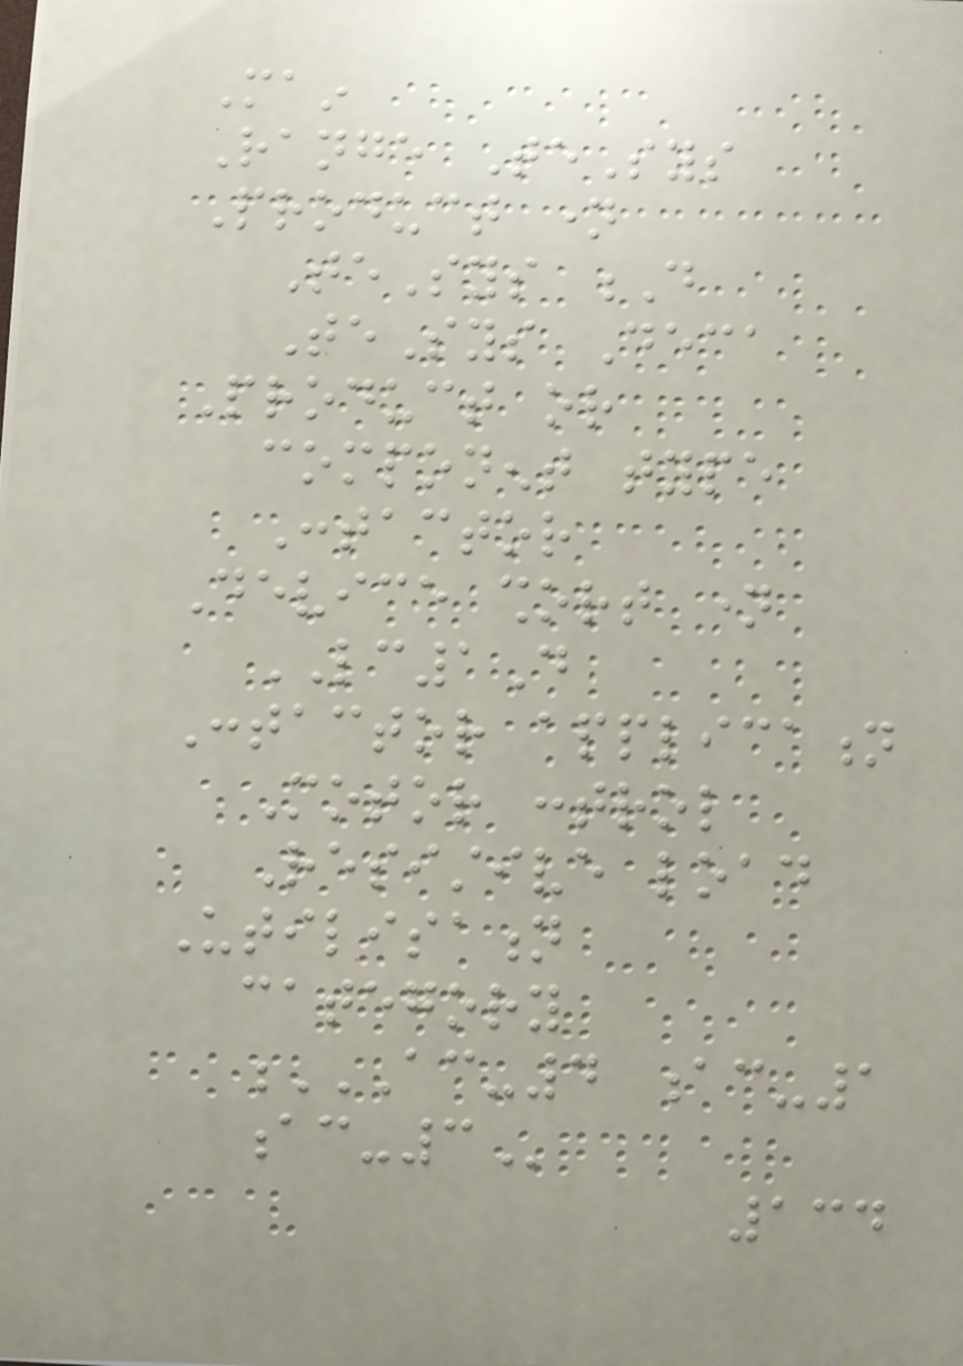Main
Range TeSys
Product name
TeSys D
TeSys Deca
Product or
component type
Contactor
Device short name
LC1D
Contactor application
Motor control
Resistive load
Utilisation
category
AC-4 AC-1
AC-3
134
